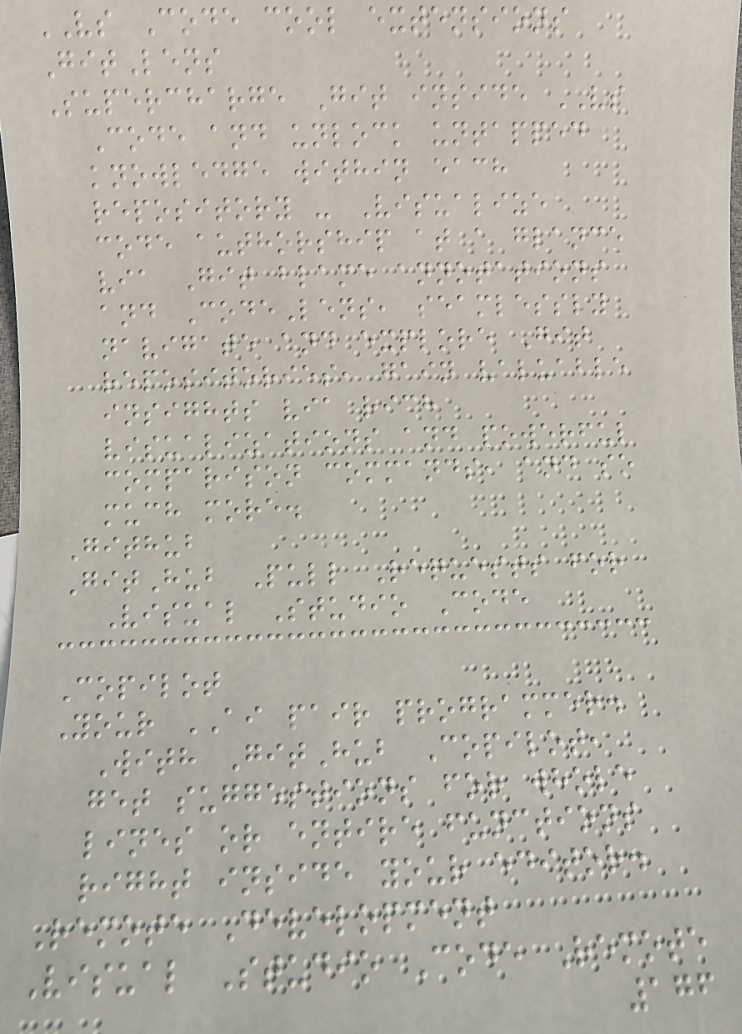VS Code cool extensions
GitLens
Supercharge Git inside VS
Code and unlock untapped
knowledge within each
repository - Visualize
code authorship at a glance
via Git blame annotations
and CodeLens, seamlessly
navigate and explore Git
repositories, gain valuable
insights via rich
visualizations and powerful
comparison commands, and so
much more.
Github
GitHub Pull Requests for
Visual Studio Code
Copilot
Your AI pair programmer.
With GitHub Copilot,
get suggestions for whole
lines or entire functions
right inside your editor.
Remote Development
Visual Studio Code Remote
176
